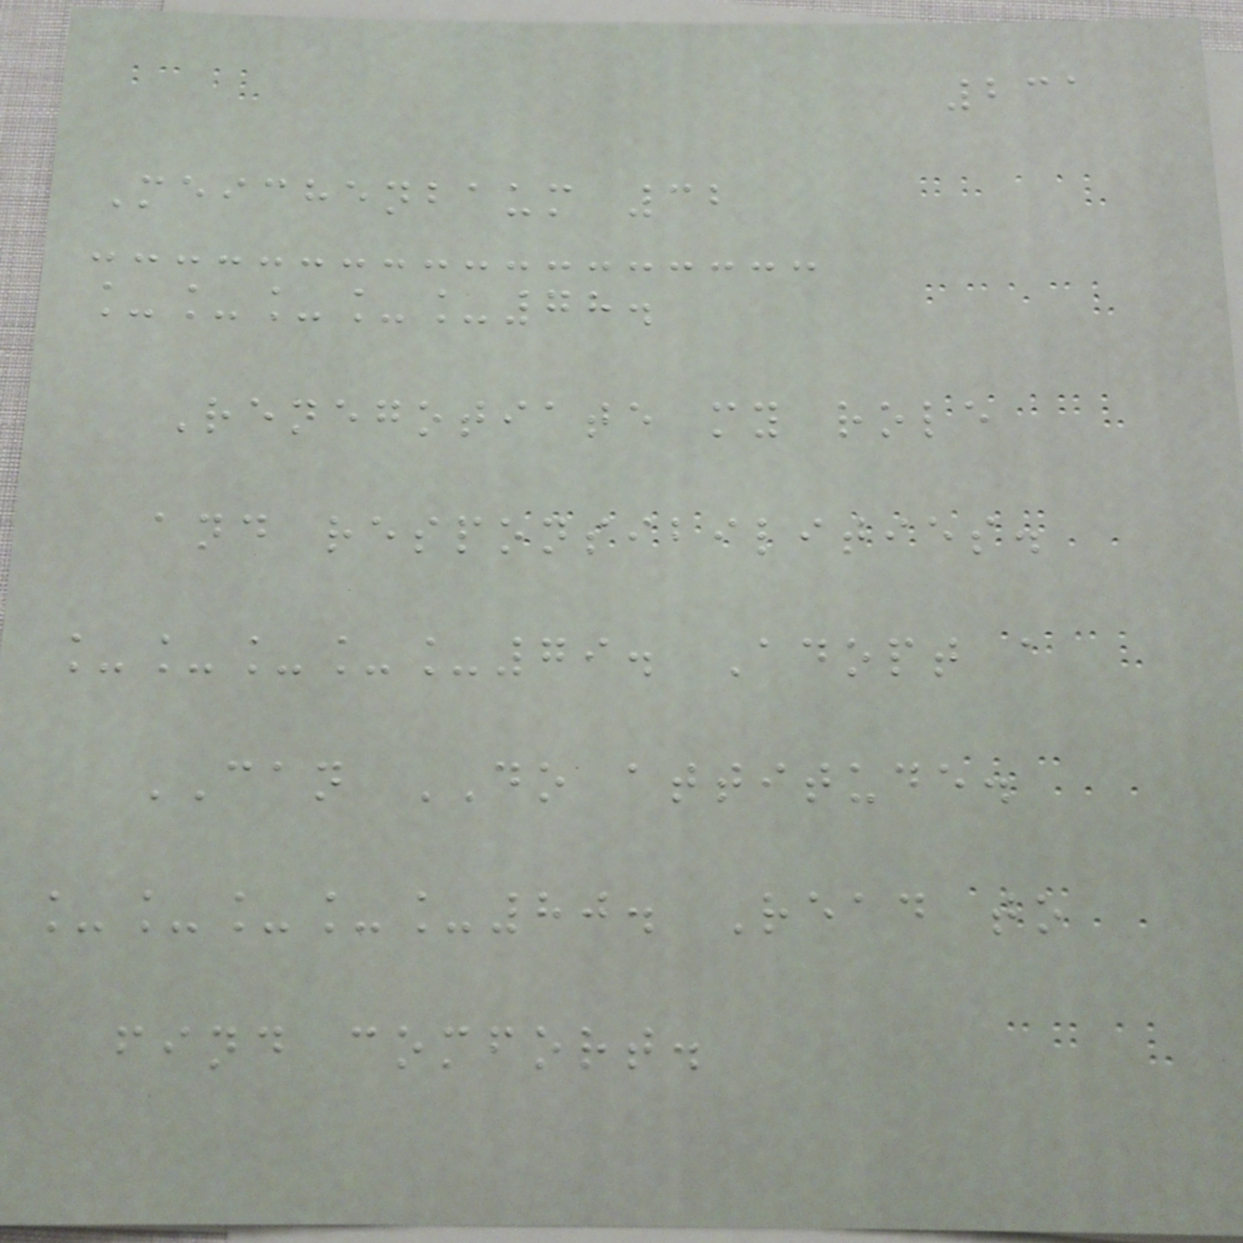231
Meichenbaum 32
_____78.
Renegotiate my role
and responsibilities.
_____79. Adopt a
CAN DO attitude.
_____80. Read to
find comfort.
